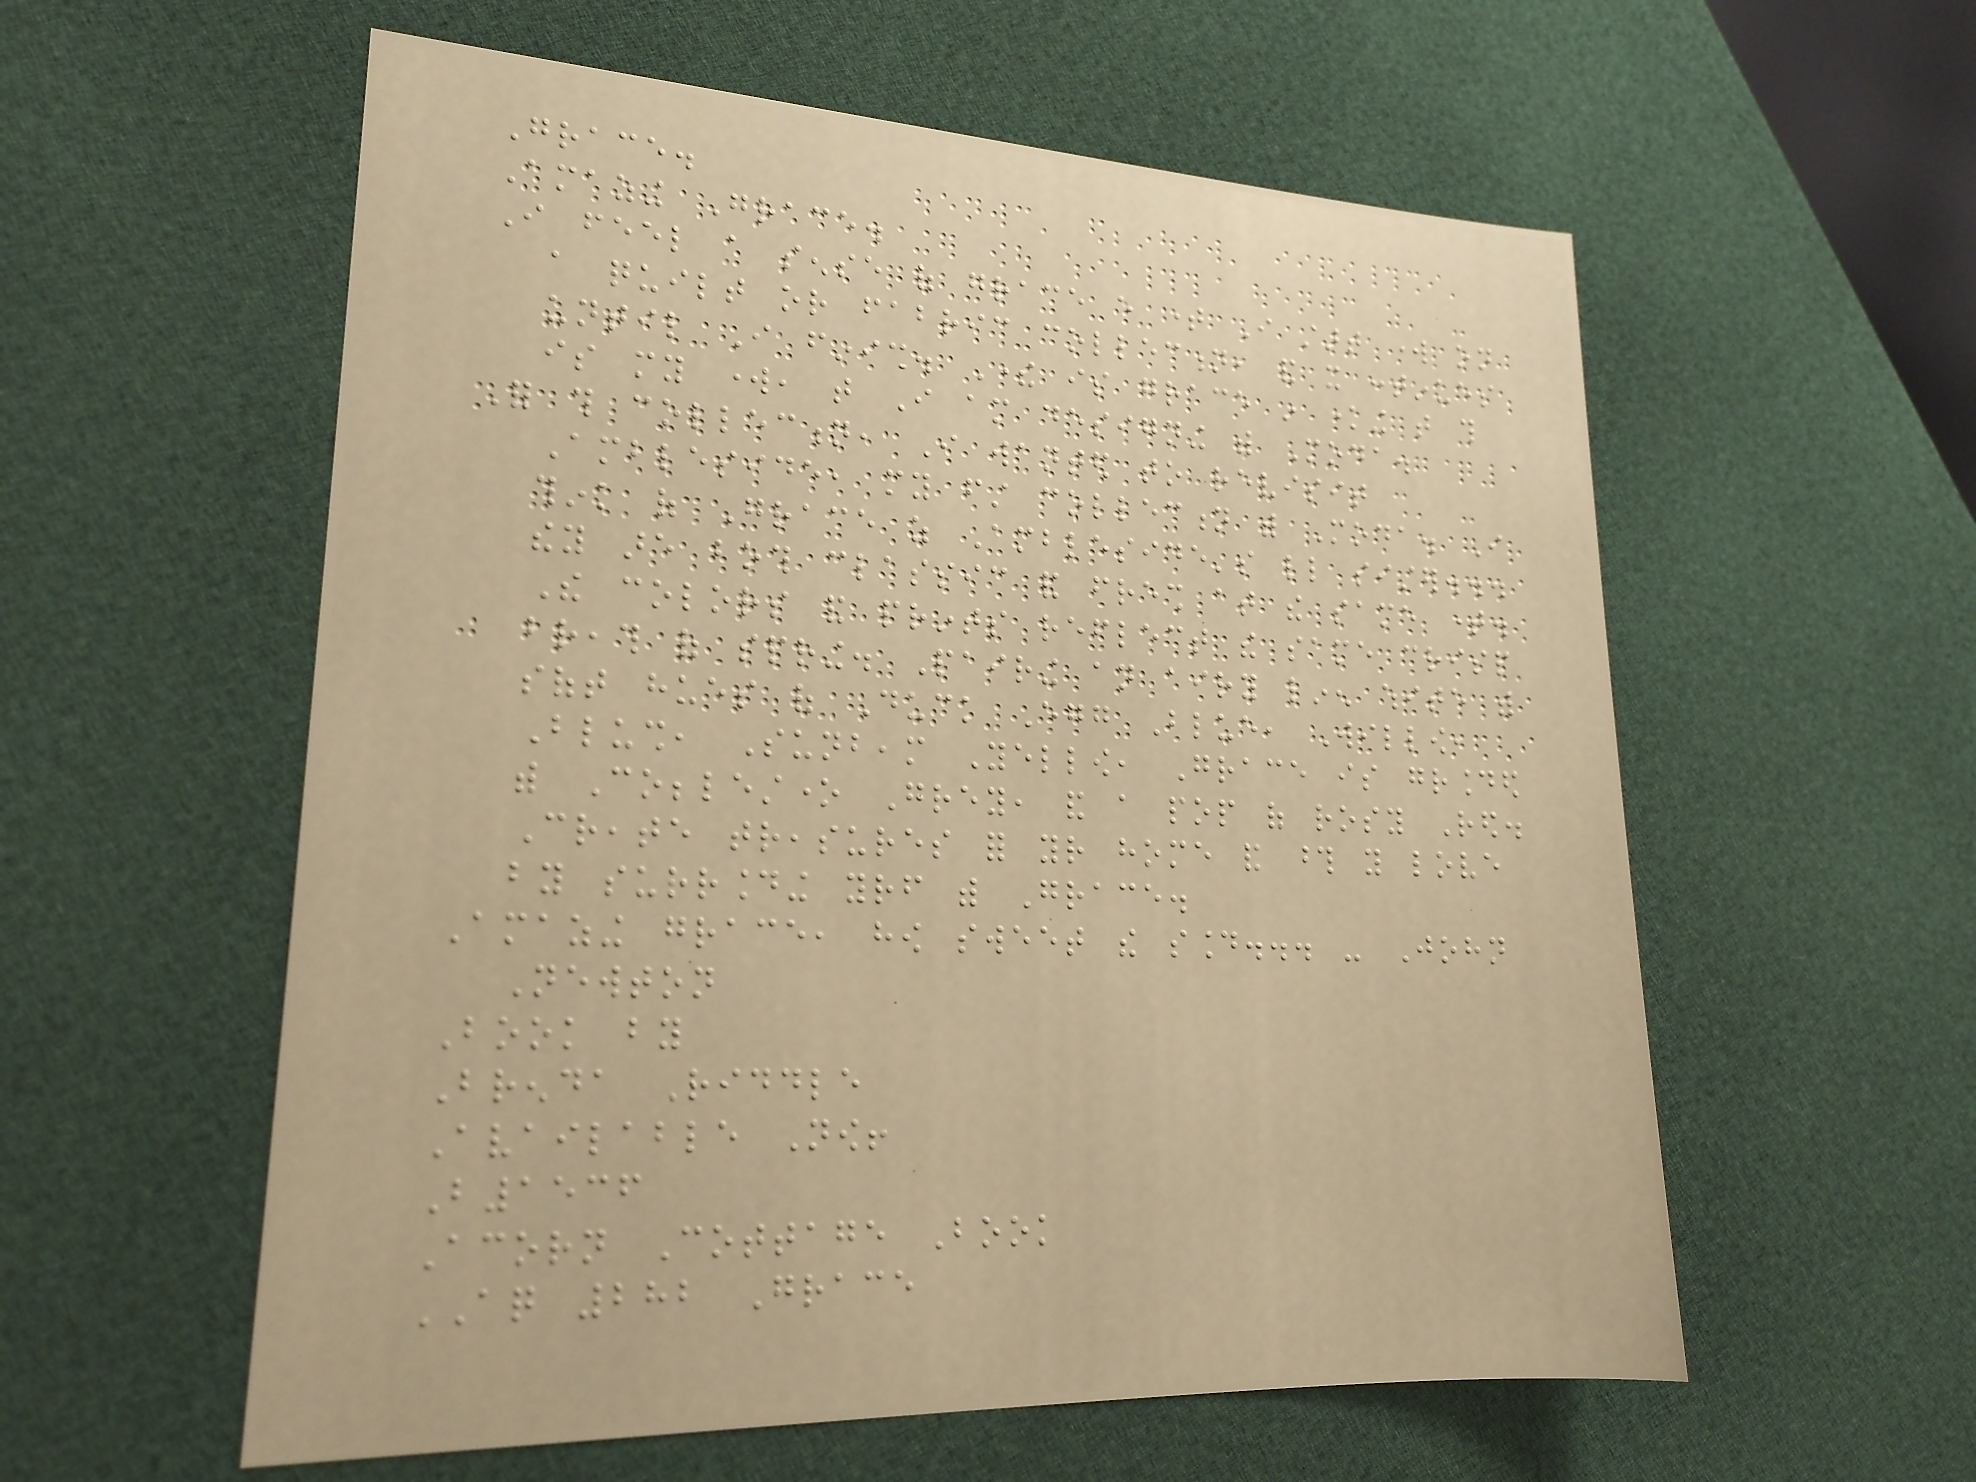Grace.
Amazing Grace.
I feel a sense of grace every time I start work on
a quilt or fabric collection, and it continues
until I finish. There is grace in knowing that this
is my work, that I am designing with Moda.
For this collection, I wanted to revisit
Ambleside, my first collection with Moda. I
think of Grace as Ambleside's little sister...
they are both classic and fresh at the same time.
The colors and prints reflect the same crisp
breath of spring. Pairing an airy linen white with
soft hues of Duck Egg Blue, Willow,
Blush, Sunbeam Yellow, Grace is grounded
with Cobblestone Grey, and a pop of rosy Red.
Create treasures for your home and those you love
by surrounding yourself with Grace.
Amazing grace, how sweet the sound... - John
Newton
Book by
Brenda Riddle
Available Now!
B1536
Acorn Cottage Book
AQ 282 Grace
